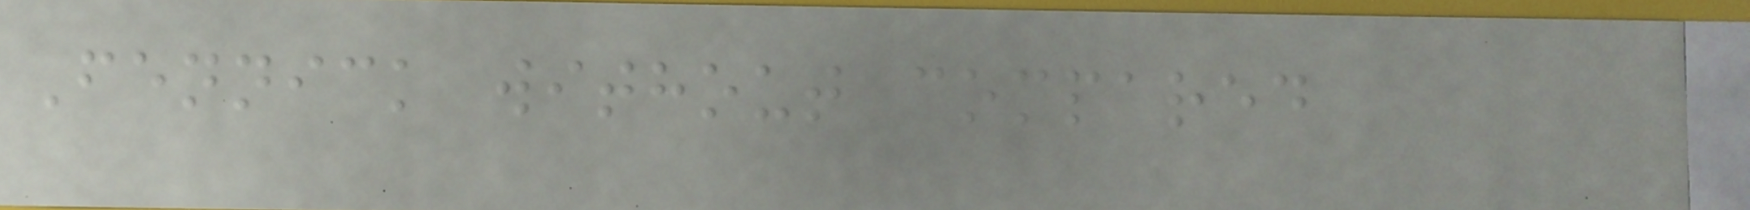Fennick without compared
